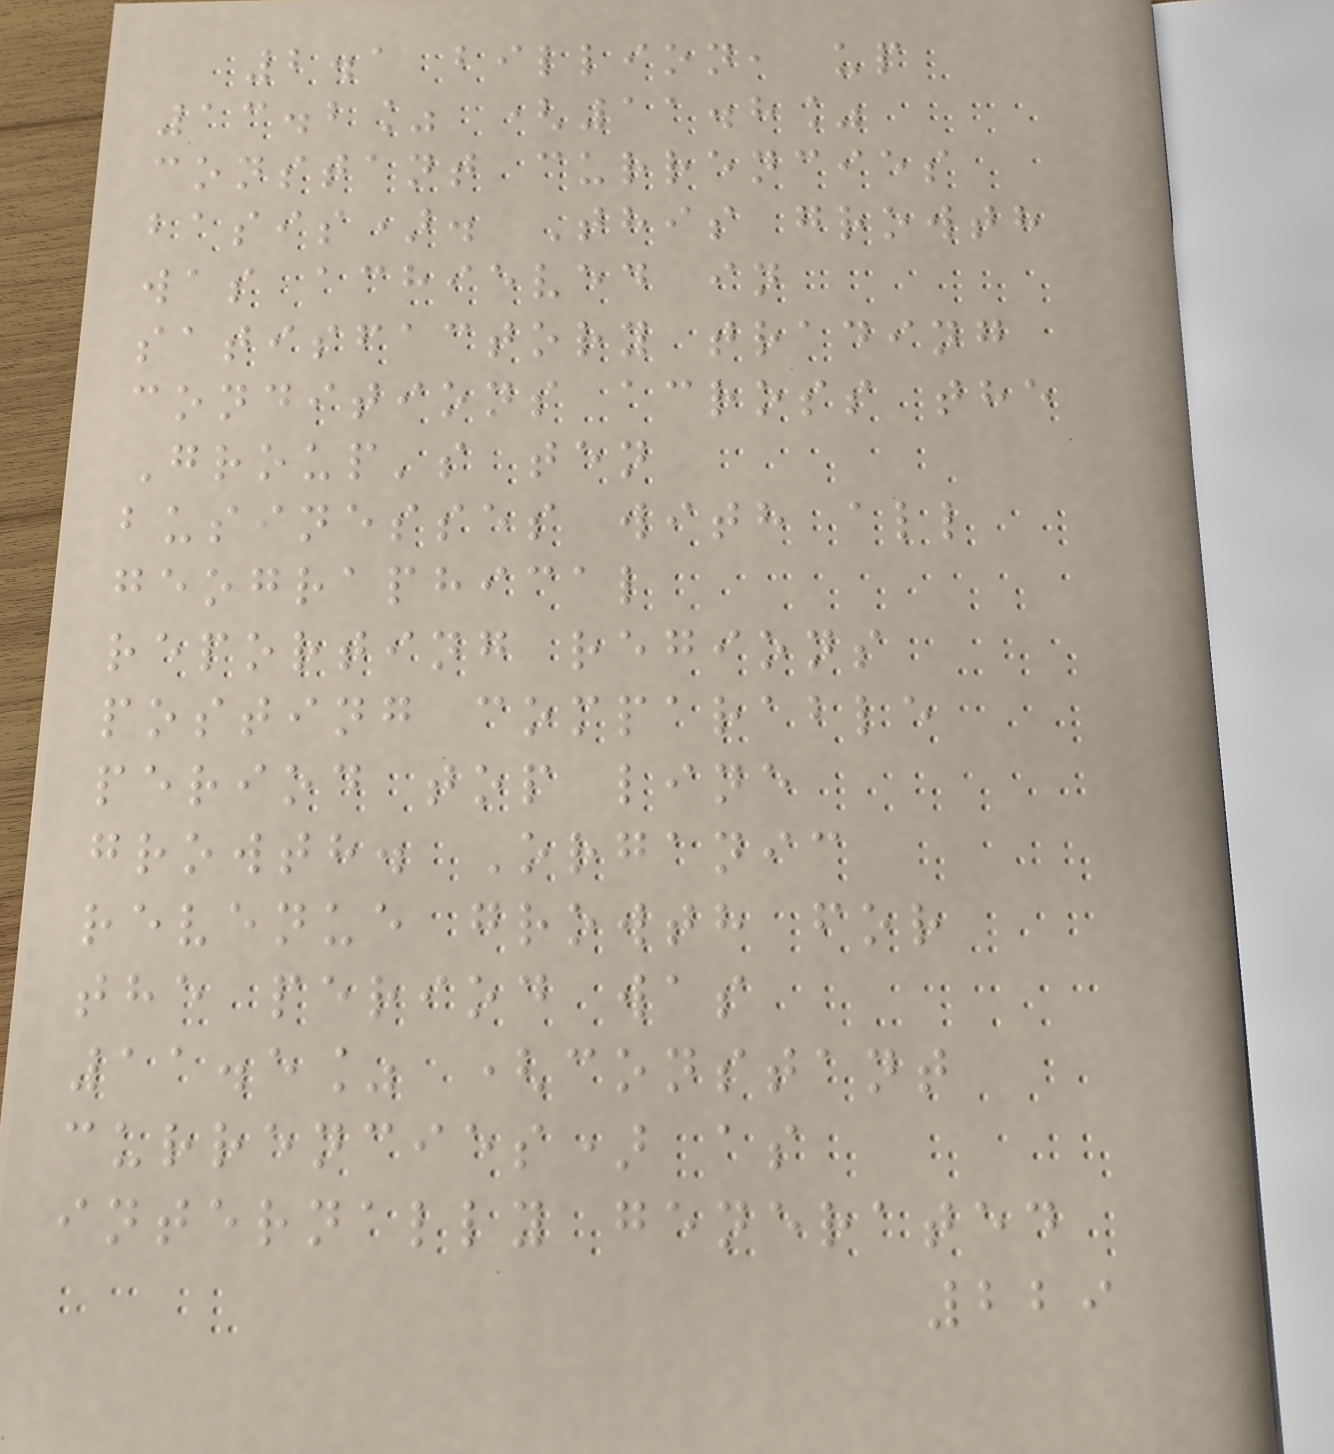2.1 billion, up
13.2% (11.8%
constant currencies
basis). This growth
was achieved in
satisfactory trading
conditions across the
Group's ten
businesses with all
geographical
reporting regions
posting comparable
period top line
growth. Organic
revenue growth for
the period was
11.5% (constant
currencies) as
internally generated
229
